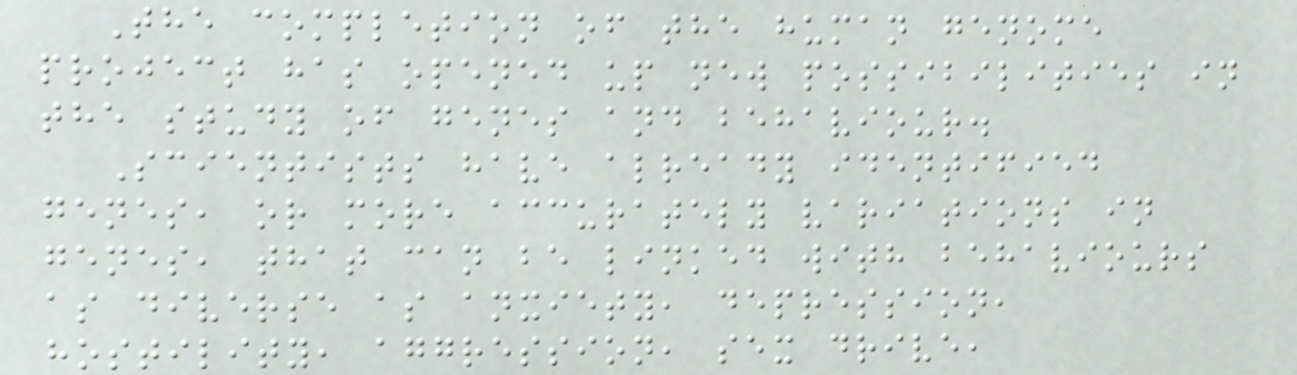The completion of the human genome
project has opened up new possibilities in
the study of genes and behaviour.
Scientists have already identified
genes, or more accurately variations in
genes, that can be linked with behaviours
as diverse as anxiety, depression,
hostility, aggression, sex drive,
